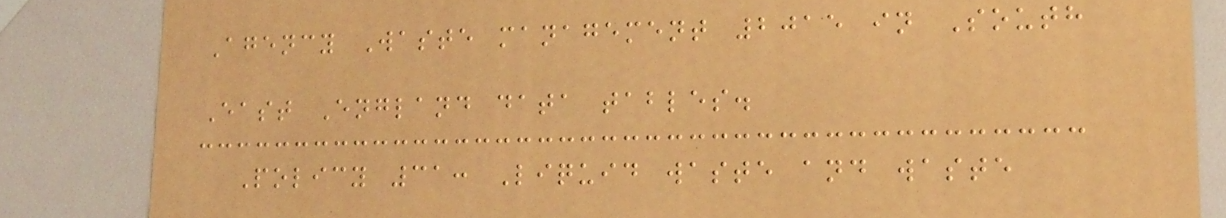Agency Waste management 2015 in South
East England data tables.
Policy 31: Liquid waste and waste
